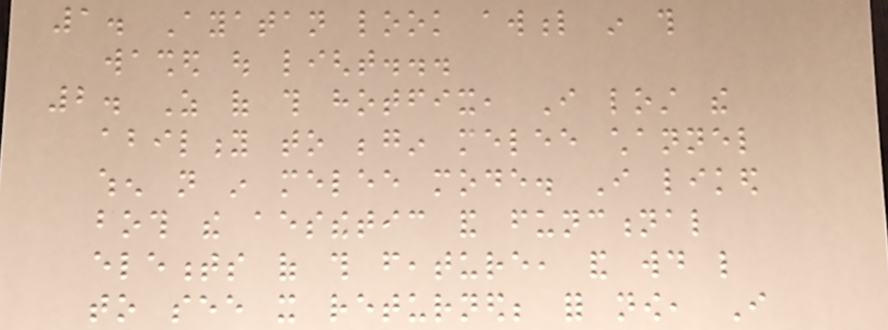1. Ayatan look awful in this
washed out light...
2. As of this hotfix, I lost the
ability to begin melee channel
when not in melee mode. I liked
both the aesthetic and functional
elements of this feature, and would like
to see it returned; for now, I
